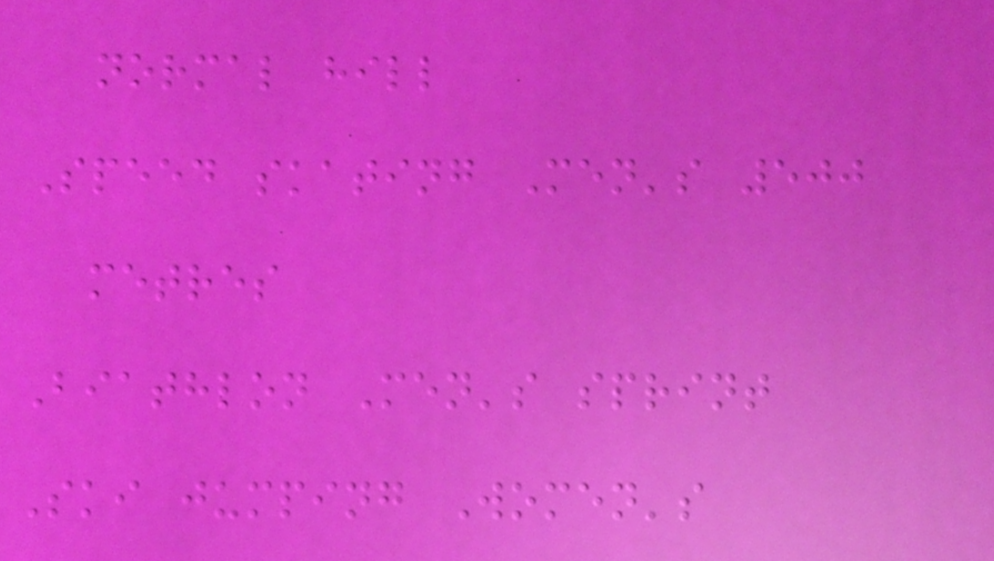normal hill
Speed skating Men's 500
metres
Biathlon Men's sprint
Ski jumping Women's
